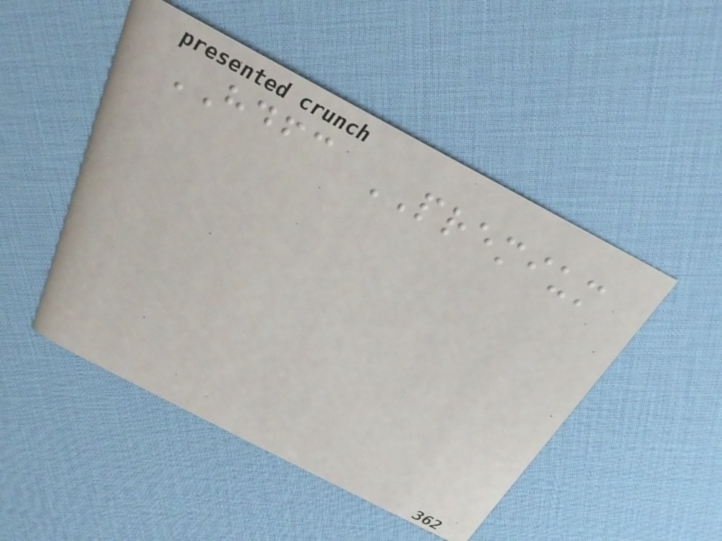HDFC PREMIUM
